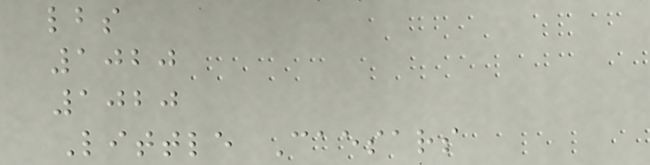lbs
1020
1020
Little Caesars
